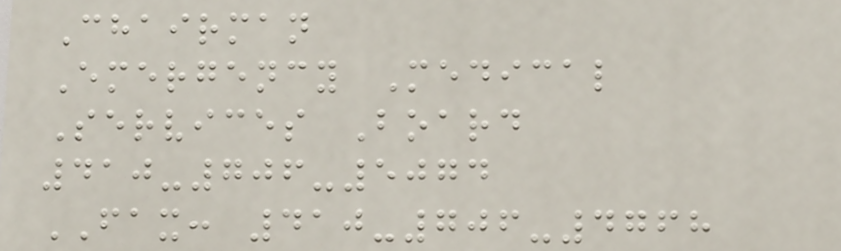Chairman
Emergency Medical
Services Board
410-706-5074
FAX: 410-706-4768
